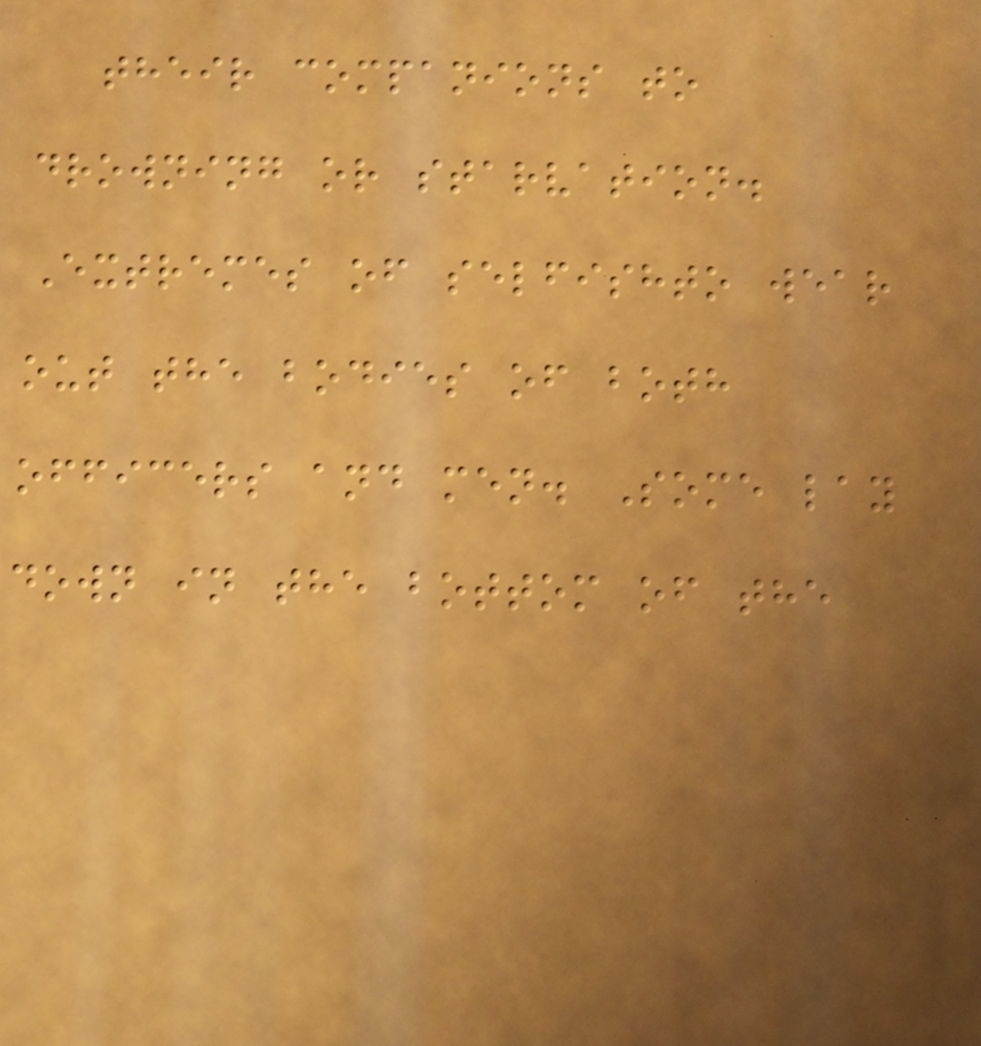their companions to
drowning or starvation.
Extremes of selfishto wear
out the bodies of both
officers and men. Some lay
down in the bottom of the
